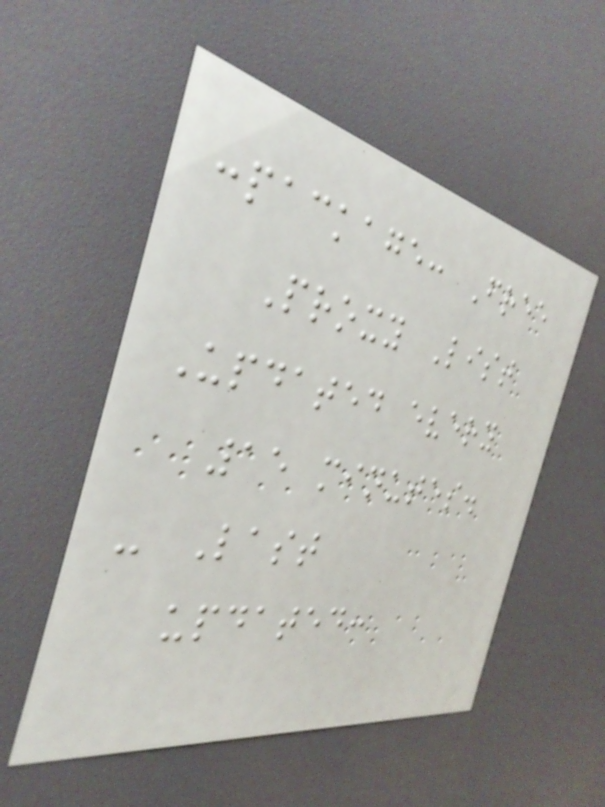:package: Free
Proxy List
Updated every
15 minutes.
- Last
updated:
